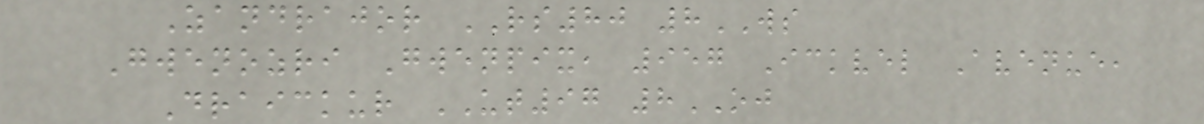Zandrajor RS80 8WS
Gwenozri Gwenpix, 957 Ickvel Avenue,
Draickur UT97 8OJ
